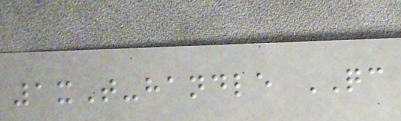1xT-handle QC
